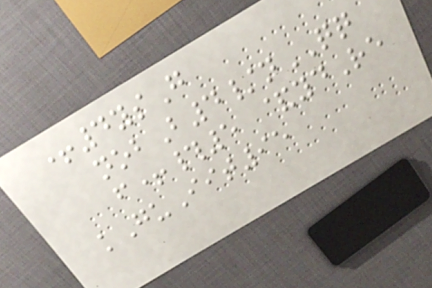+4ysG
nobB4/nQQ
f+#5 &ydRe
kGuIit95
